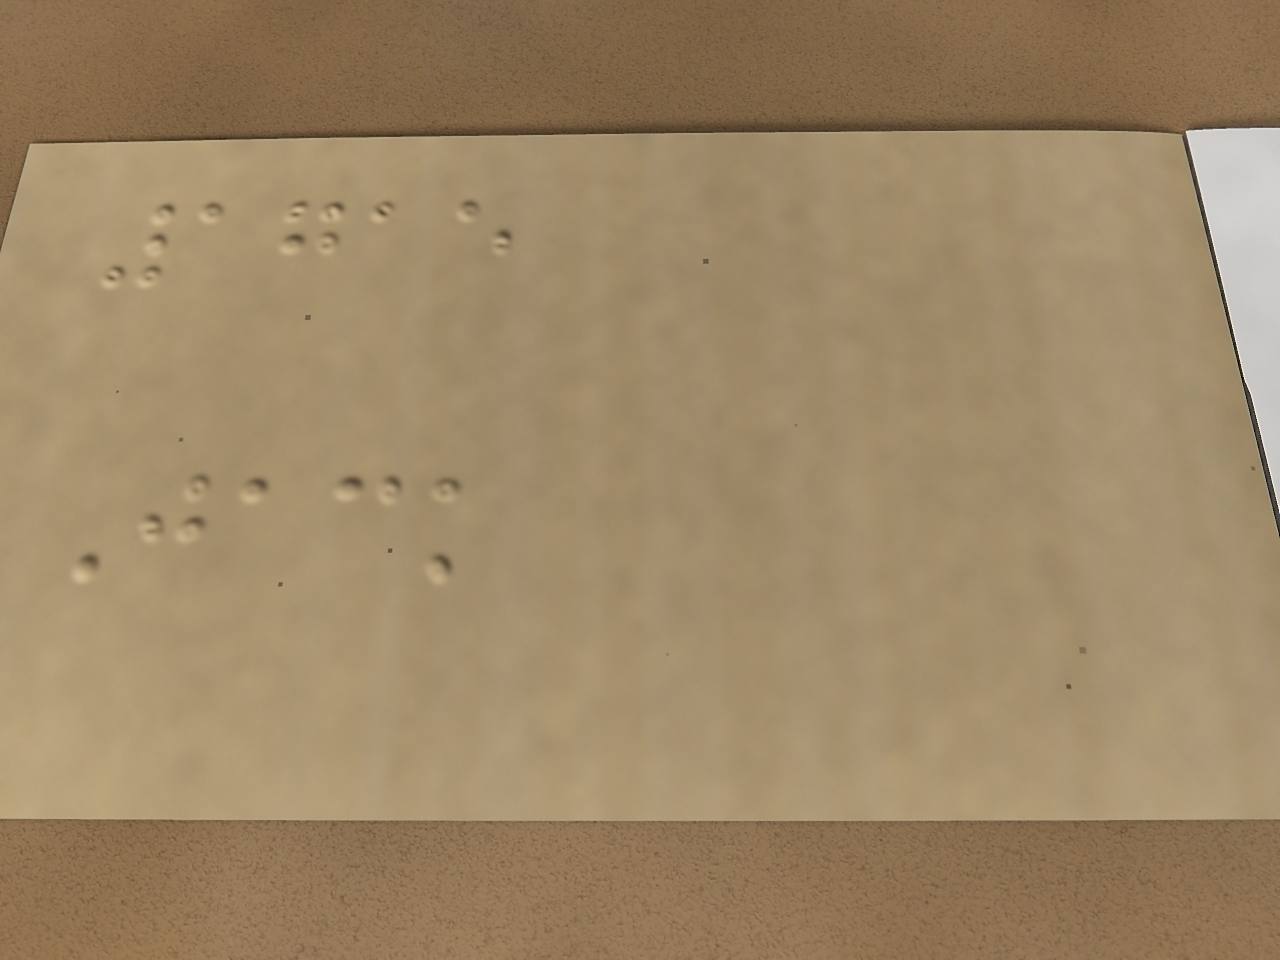1715
Jack
